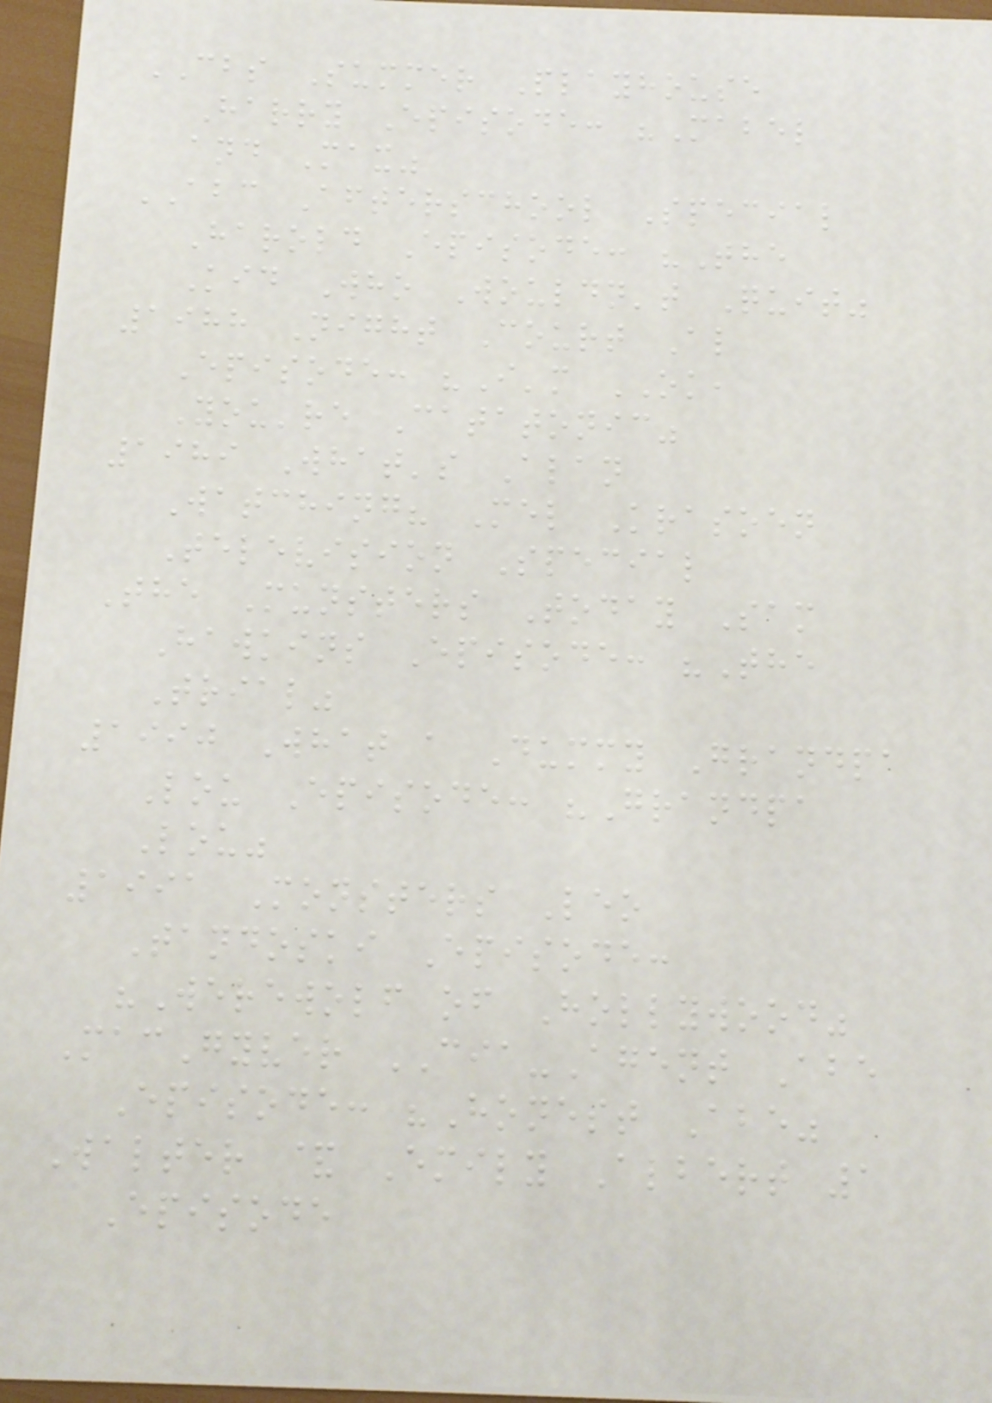CBS Summer Playhouse
Harry Episode: "Mabel
and Max"
ABC Afterschool Special
Harold Episode: "The
Kid Who Wouldn't Quit"
1988 Night Court Al
Episode: "I'm OK,
You're Catatonic"
1989 What's Alan
Watching? Mel Krasoen
Television Special
The Munsters Today Sam
Hawkins Episode: "The
Trial"
1990 What a Dummy Grandpa
Lou Episode: "Grandpa
Lou"
1991 Monsters Leo
Tandoski Episode:
"Werewolf of Hollywood"
MacGyver CIA-Agent Abe
Episode: "Honest Abe"
Walter & Emily Albert 1
Episode
